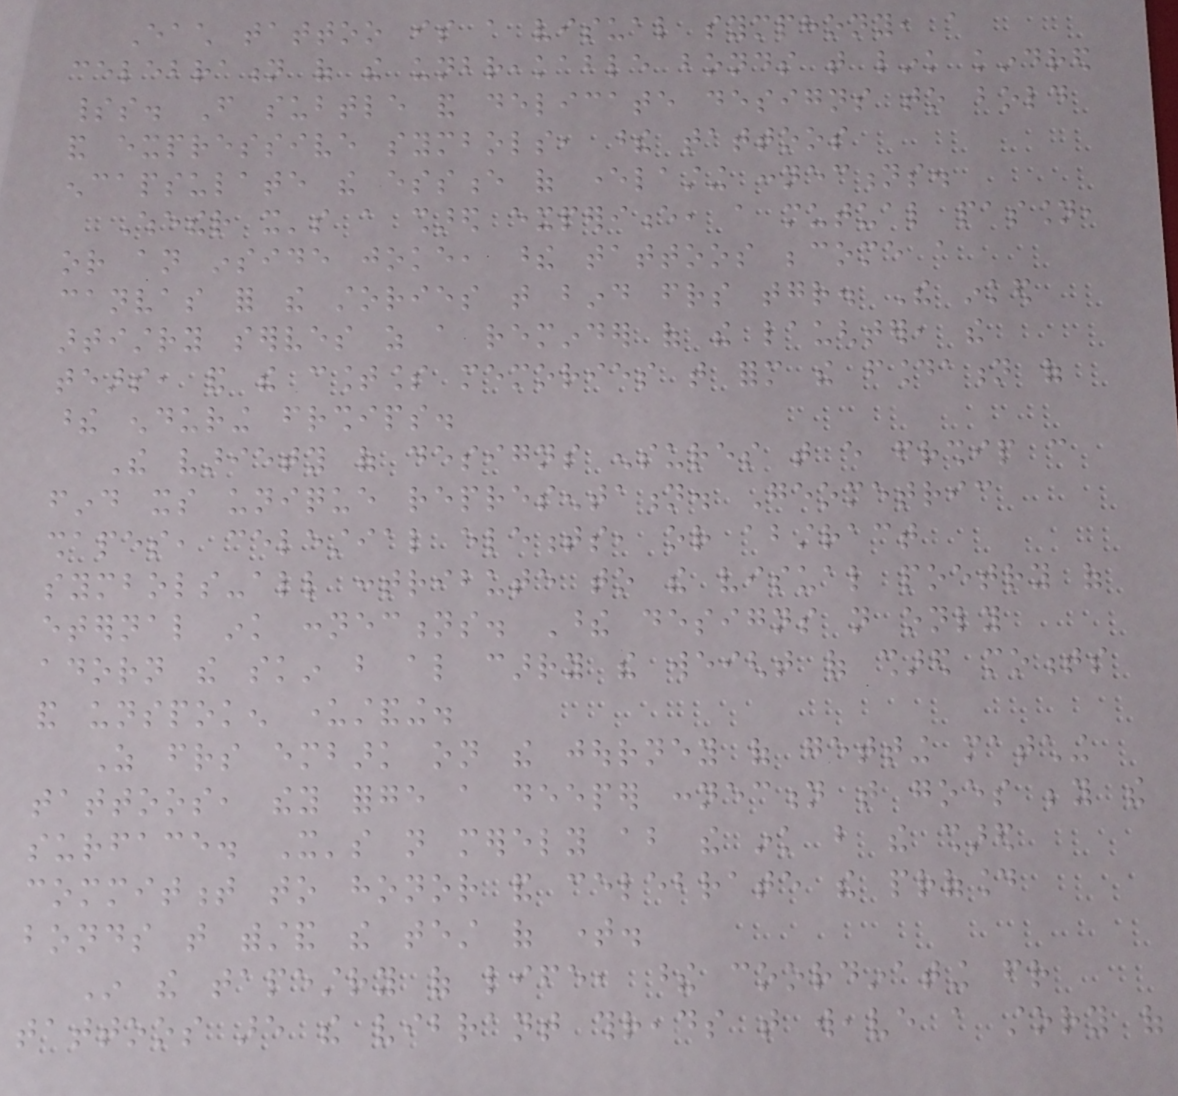Each tattoo is a visual symphony, a
celebration of the unbreakable bonds that link kindred
spirits. From subtle and delicate designs to bold
and expressive symbols, these tattoos
encapsulate the essence of everlasting connections.
Whether it's a shared experience, a mutual passion,
or an inside joke, these tattoos become a
canvas for the stories that bind friends together. The inked
artistry serves as a reminder of the laughter, the
tears, and the countless memories that form the foundation of
these enduring friendships.
The variety of designs ensures that every friendship can
find its unique representation. Geometric
shapes, celestial elements, or abstract
symbols-all contribute to the visual poetry of
eternal ink connections. These designs not only
adorn the skin but also carry the weight of shared moments
and unspoken understanding.
As friends embark on the journey of getting matching
tattoos, they forge a deeper connection that goes beyond the
surface. It's not merely about the ink but the shared
commitment to honor and celebrate the profound
bonds that withstand the test of time.
In the tapestry of life, these coordinating friend
tattoos are the vibrant threads that weave a story of
